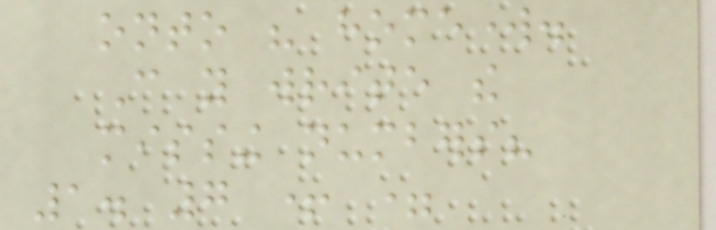onto his homework.
Can you write the
missing numbers?
1. 7 + =
